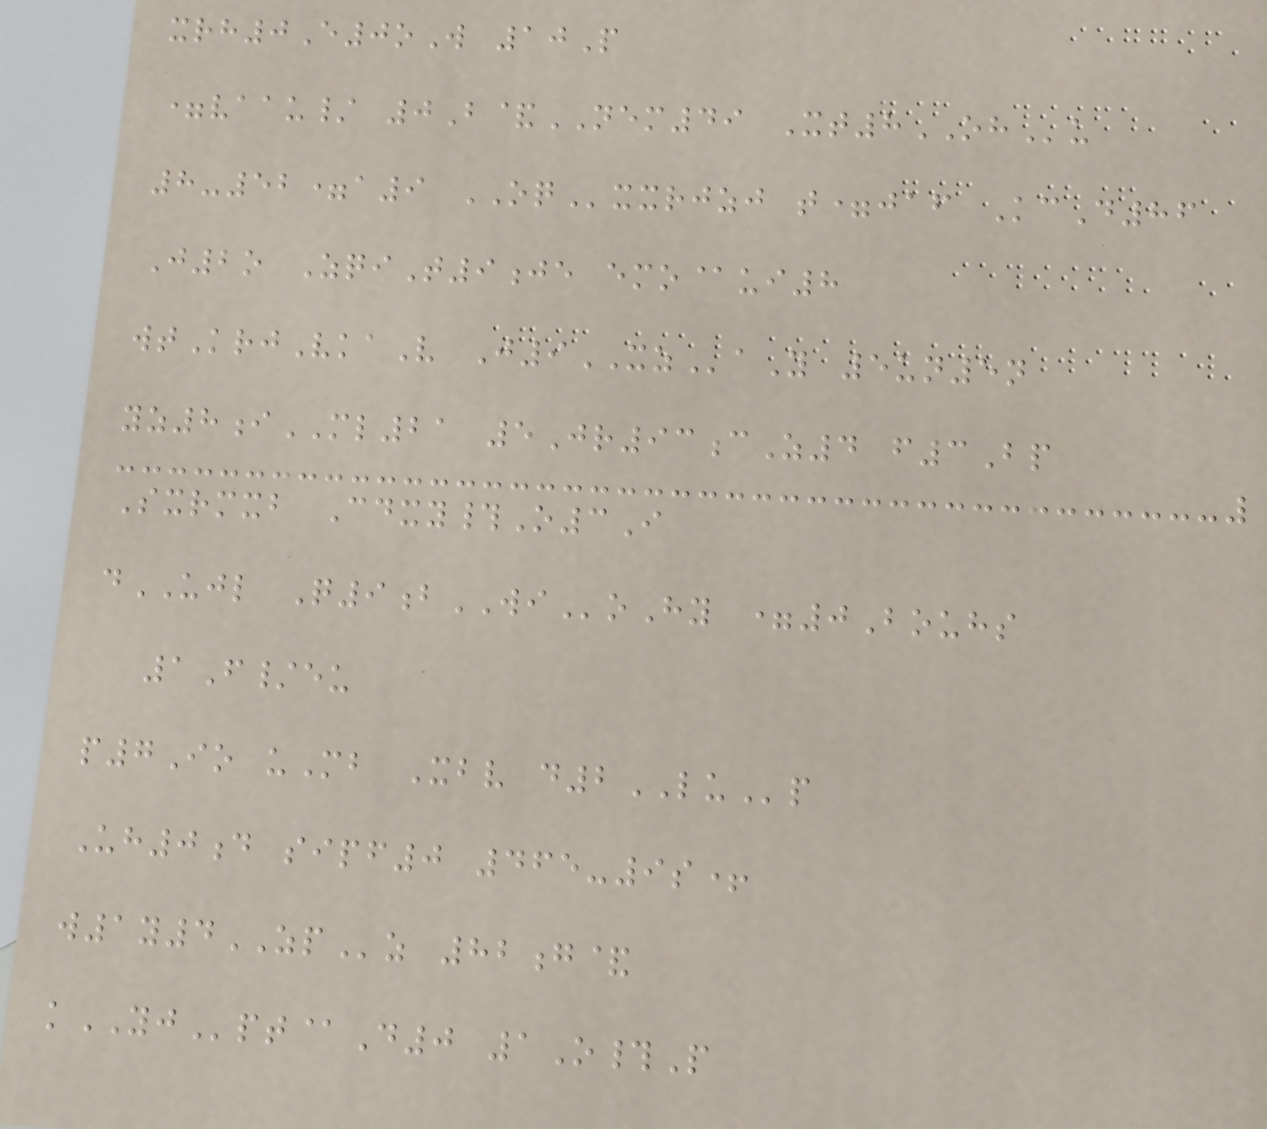xrh0E0oW 10P
=vaau/ 0B&NEM49 Xt8OHu
8-52=a9 OQxxrjzj t=jaf KcD86
J2o ZqiT9je emo@ui8
wtKrjVkaV J9XZaY 5un5n
yz8iML21 5Jr93cZ4 f3Bp
Sxrmxb Cdxy#O3I
dUJL Q9bWIoHy =0Bouhs
1F/eu
p7Io uMb Xbv d2LUp
Uh0d sipf0 465-9s+
w1y4ZPz 82g&
kYJpt@D0 1O#P
